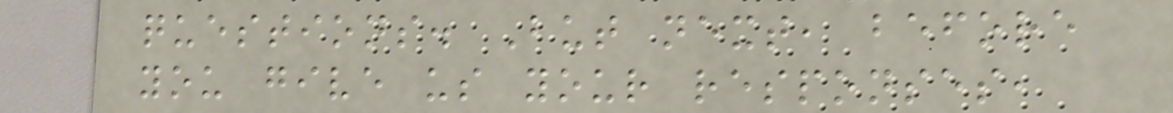questions. But next, before
you give us your responses,
